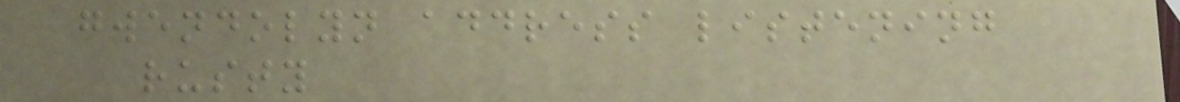gwendolyn address listening
rusty
